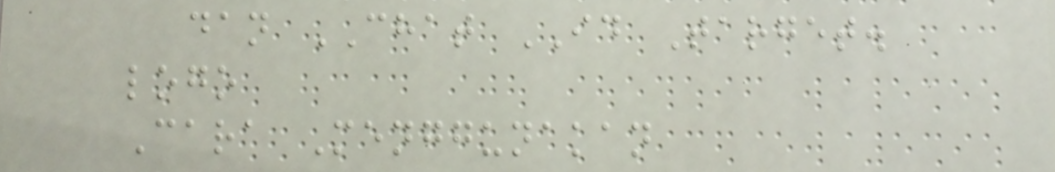dan CHAT ID Target.
logo
Cara Menggunakan
